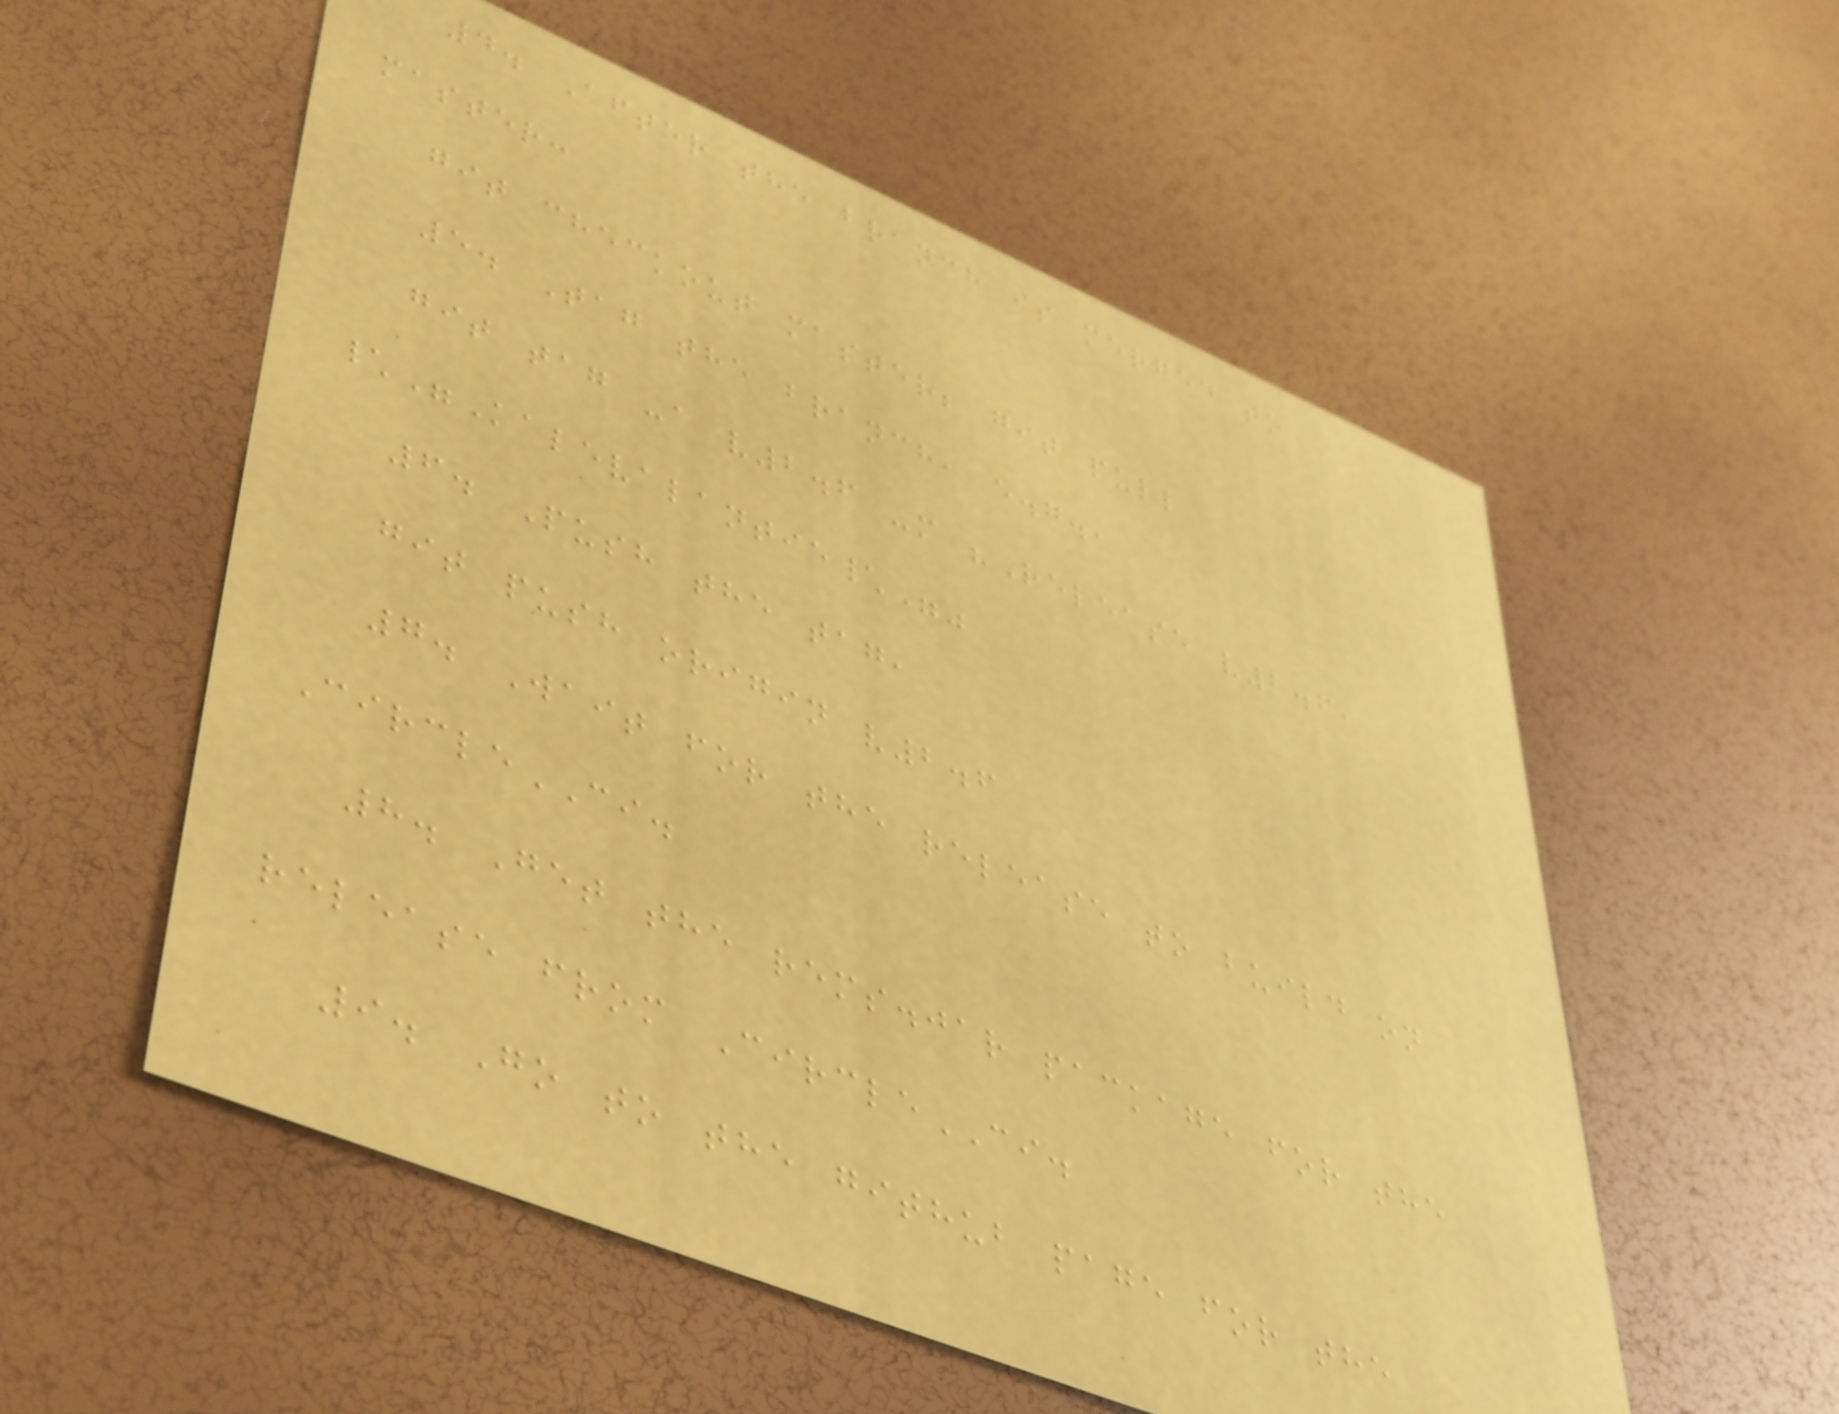4. After the branch is merged to
master:
git checkout master; git pull
5. Tag the branch, e.g.,
git tag -a v2.6 -m "Release v2.6,
\"Kalevalantie\""
6. Push the tag,
git push origin v2.6
7. Wait for the release to build on
CircleCI.
8. Get the rems.jar package for the
release from CircleCI.
9. Go to the github page for the
